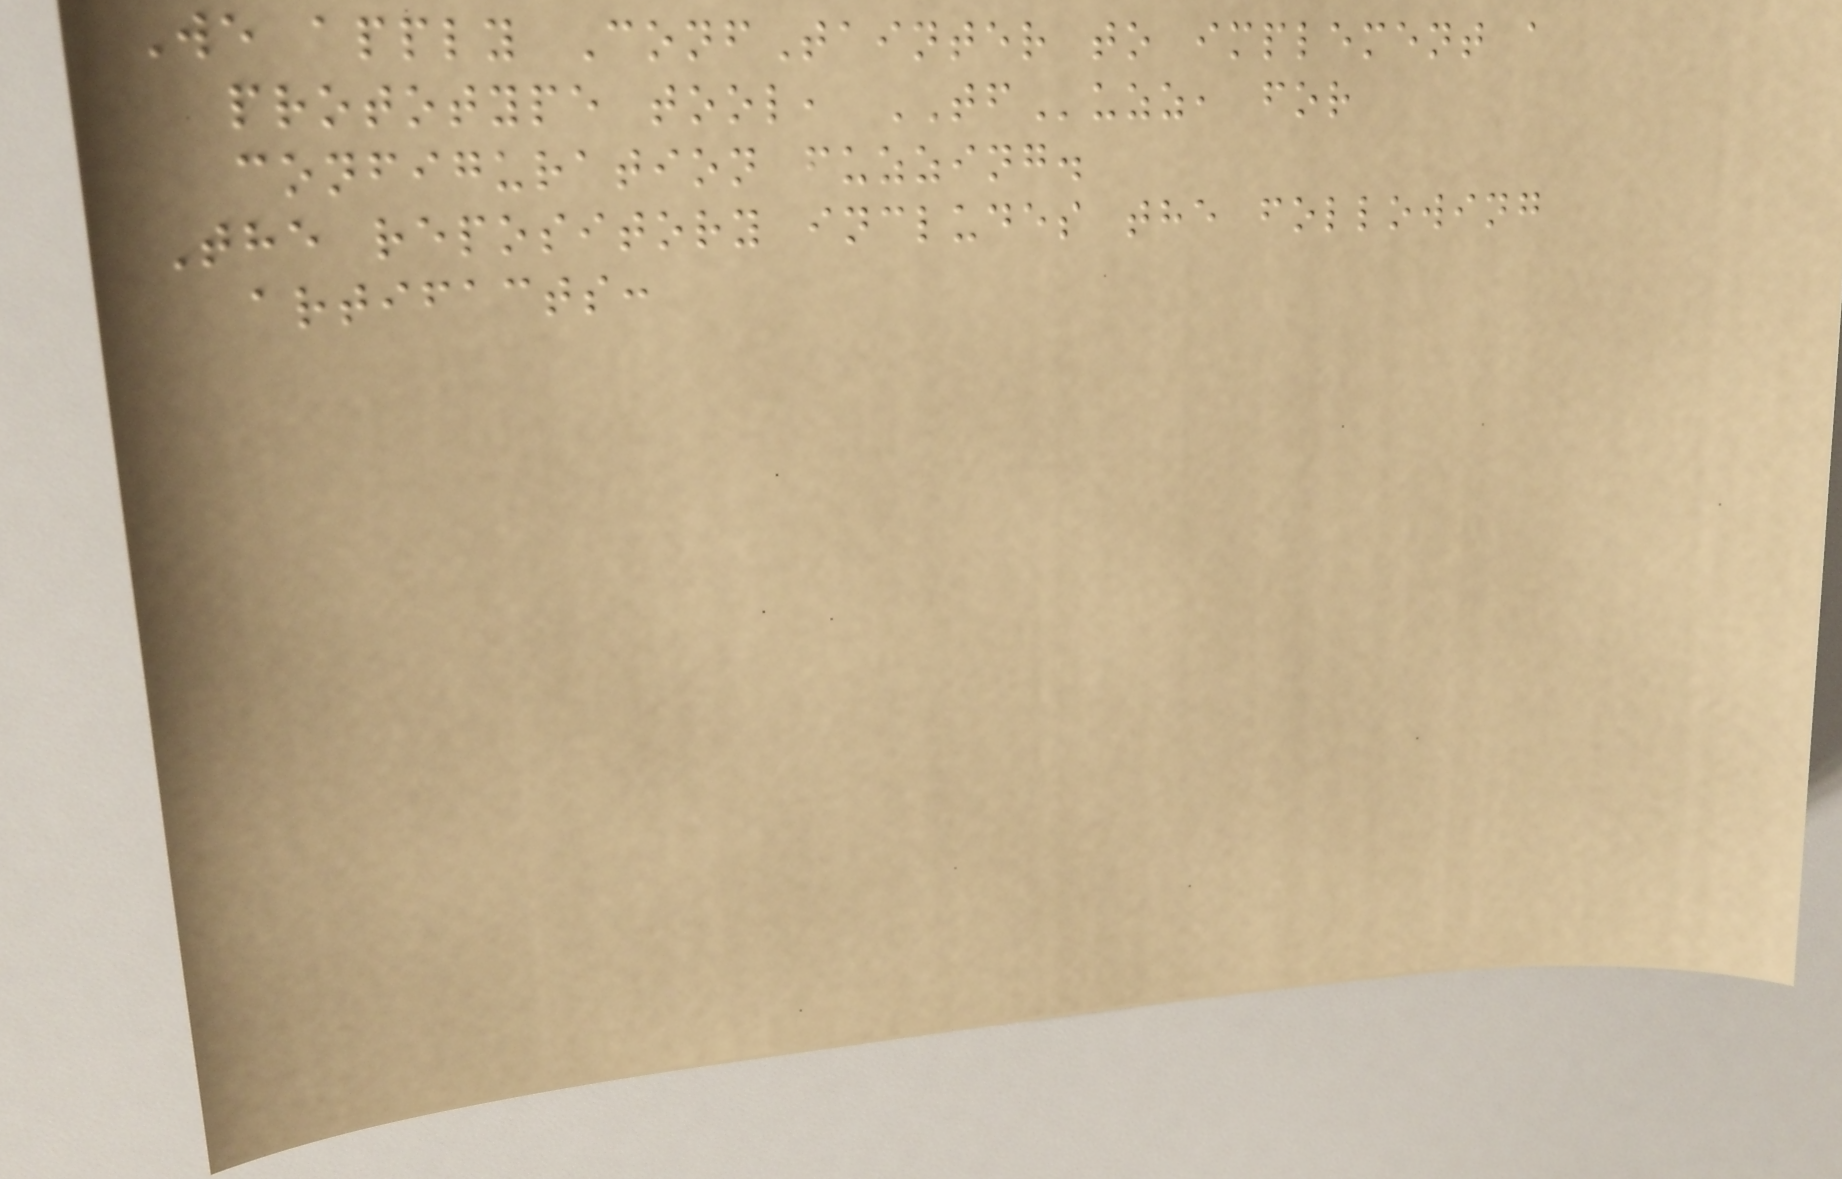We apply ConfTainter to implement a
prototype tool, TFuzz, for
configuration fuzzing.
The repository includes the following
artifacts:
